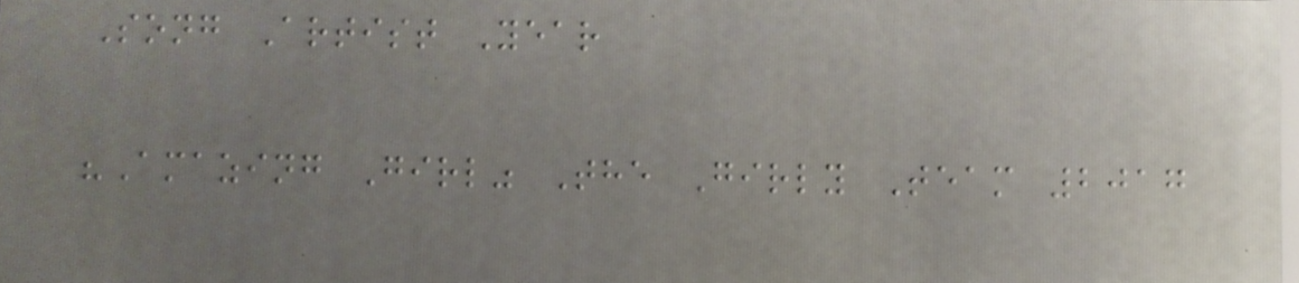Song Artist Year
"Amazing Girl" The Girly Team 2017
